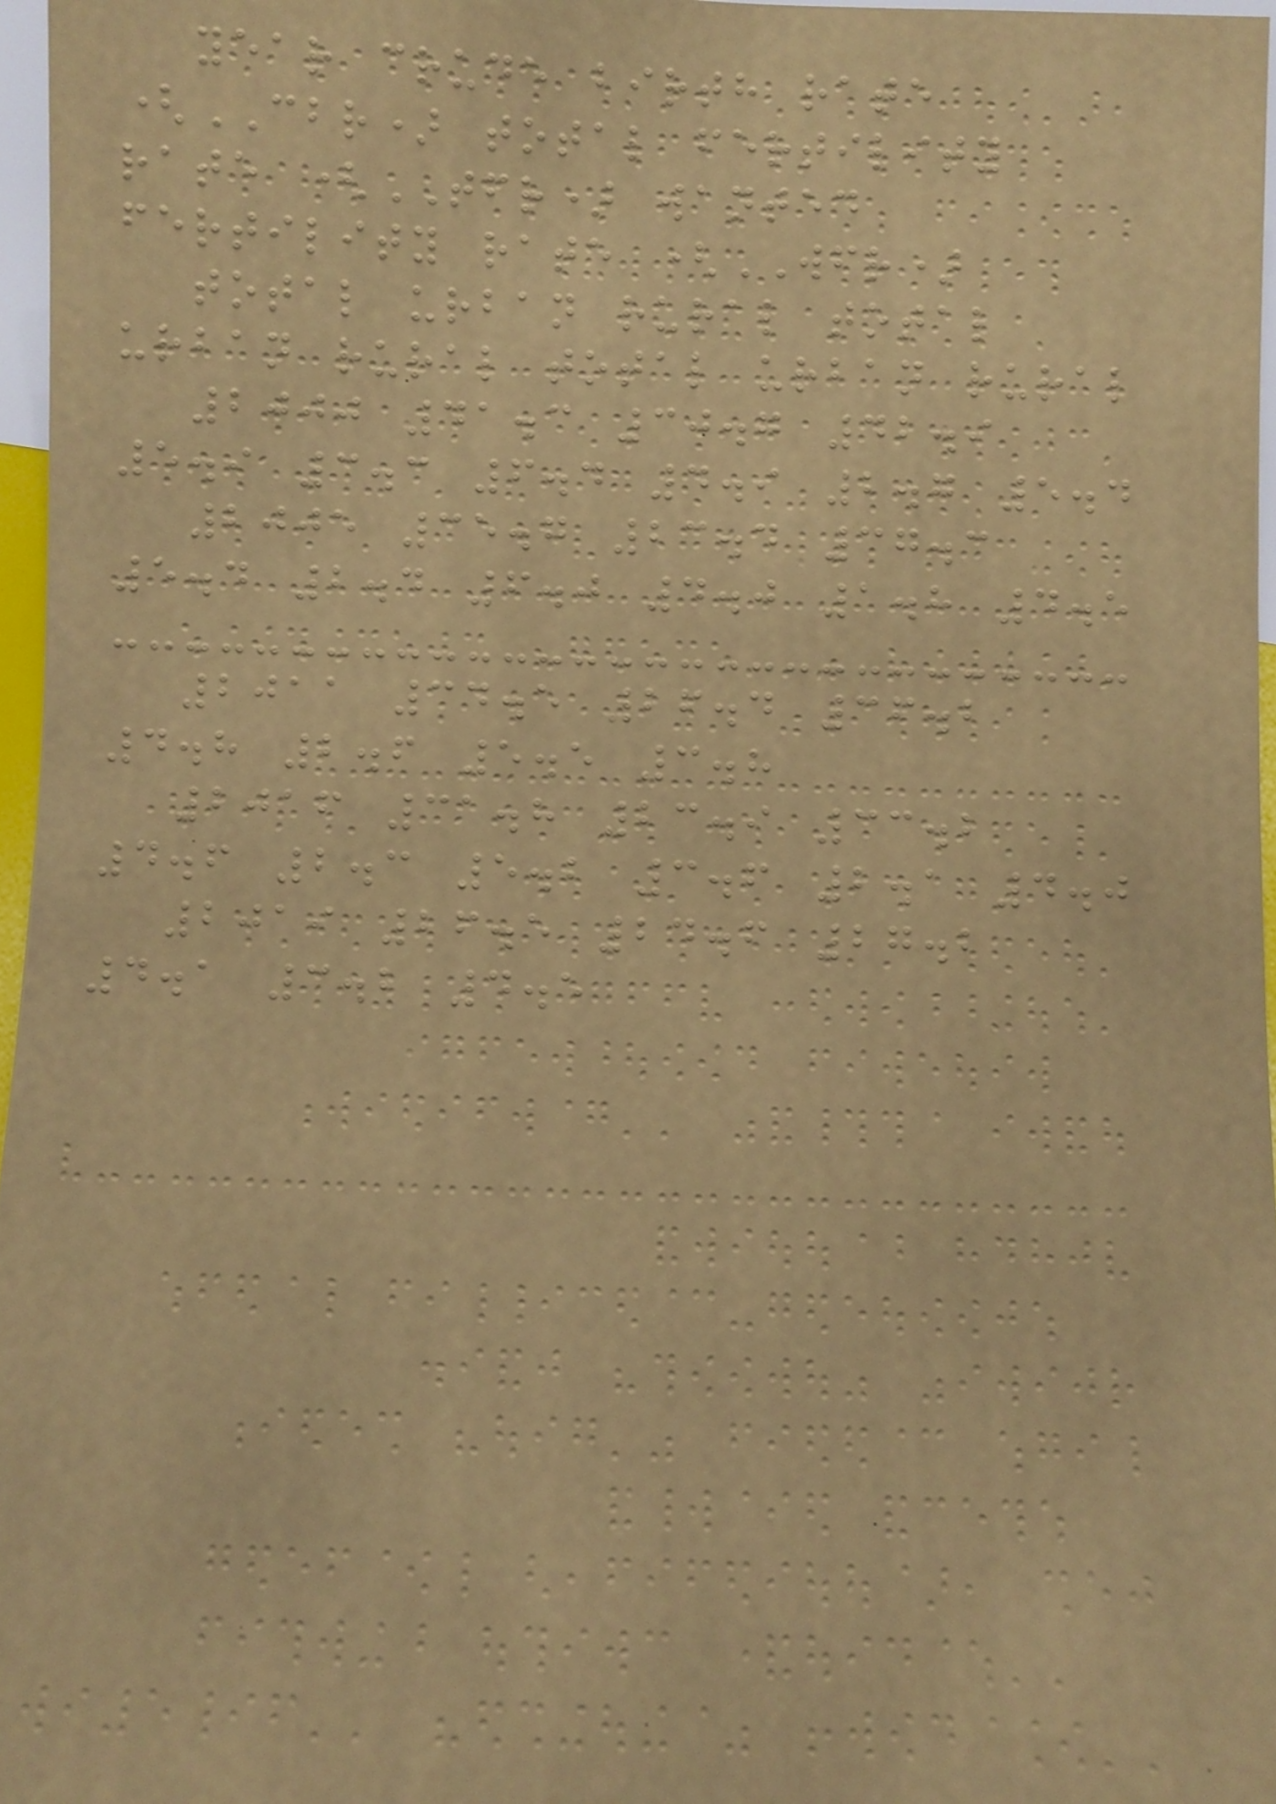year crude birth rate
(CBR) total fertility
rate (TFR) wanted
fertility rate (WFR)
total urban rural total
urban rural total urban rural
2000 41.3 30.7 42.9
5.9 3.3 6.4 4.9 2.7 5.4
2005 35.7 23.4 37.3
5.4 2.4 6.0 4.0 1.8 4.5
2011 34.5 26.4 36.2
4.8 2.6 5.5 3.8
2016 31.8 23.9 33.2
4.6 2.3 5.2 3.6 2.1 4.0
2019 26.5 24.6 27.2
4.1 3.2 4.5
